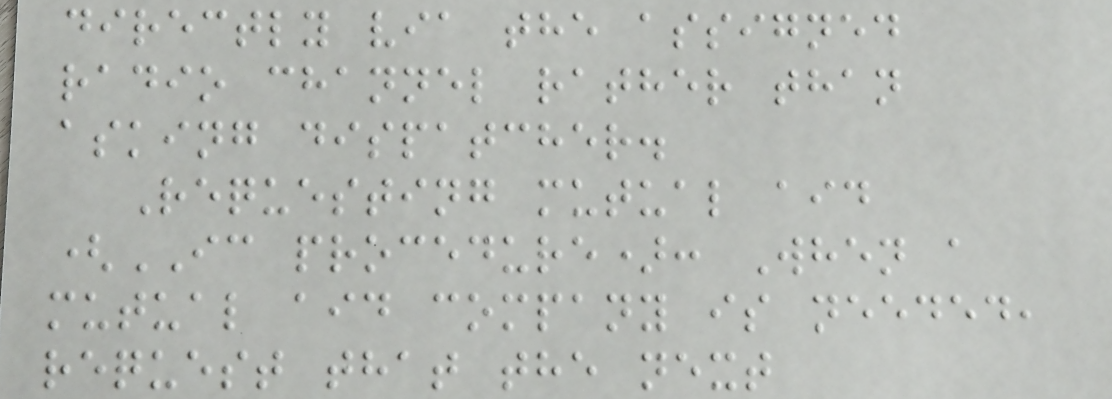directly via the assigned
radio channel rather than
asking dispatcher.
Requesting mutual aid
(IC procedure): When a
mutual aid company is needed,
request that the next
